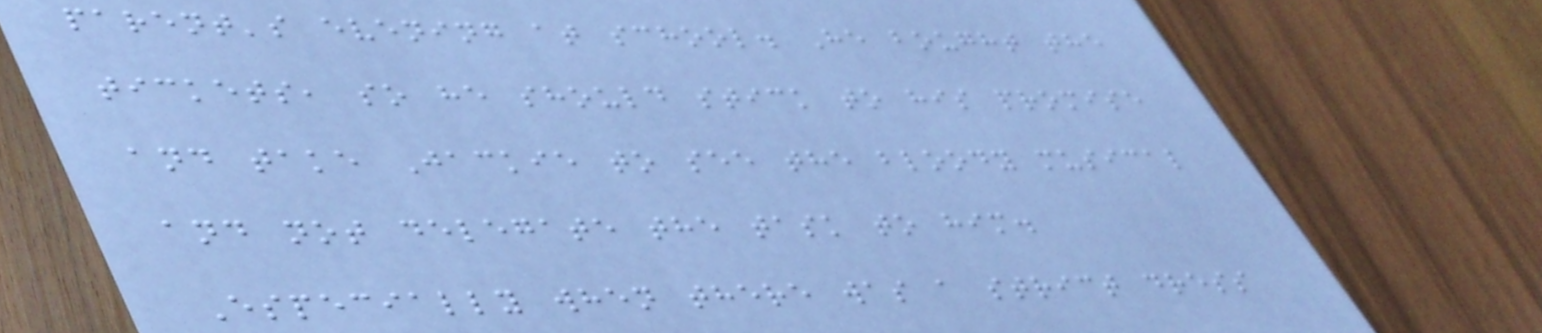parent's evening at school. He bought the
tickets, so he should stick to his promise
and take Jackie to see the bloody musical
and not delegate the task to him.
Especially when there was a strict dress
